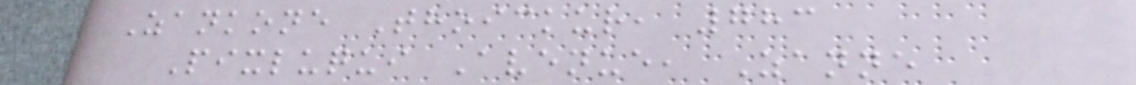Zankone Thoickur, 783
Pixluqui Avenue, Zanne
